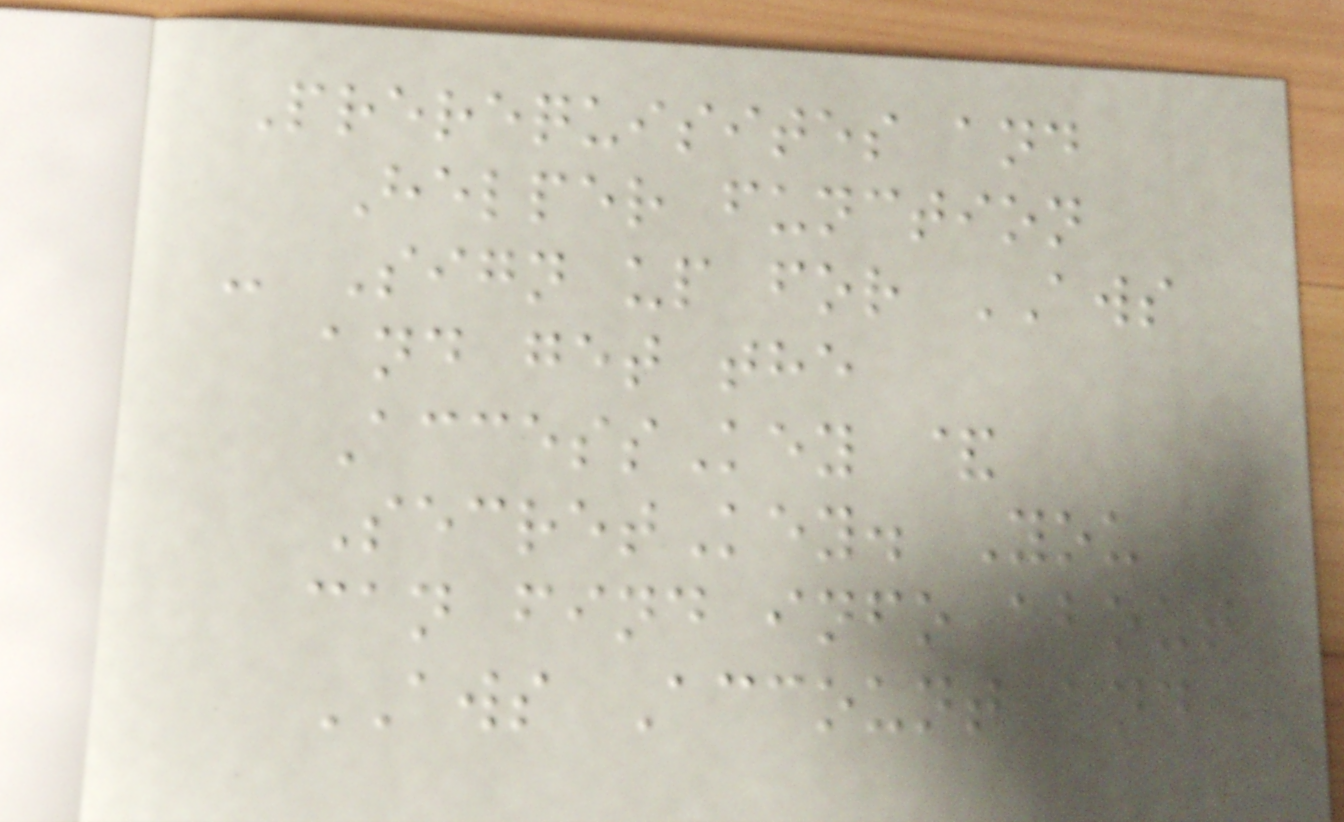Prerequisites and
Helper function
- Sign up for AWS
and get the
AccessKey &
SecretKey. You
can find info about
AWS Account and
